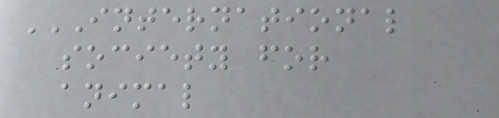INTERNATIONAL
SOCIETY FOR
ANIMAL
